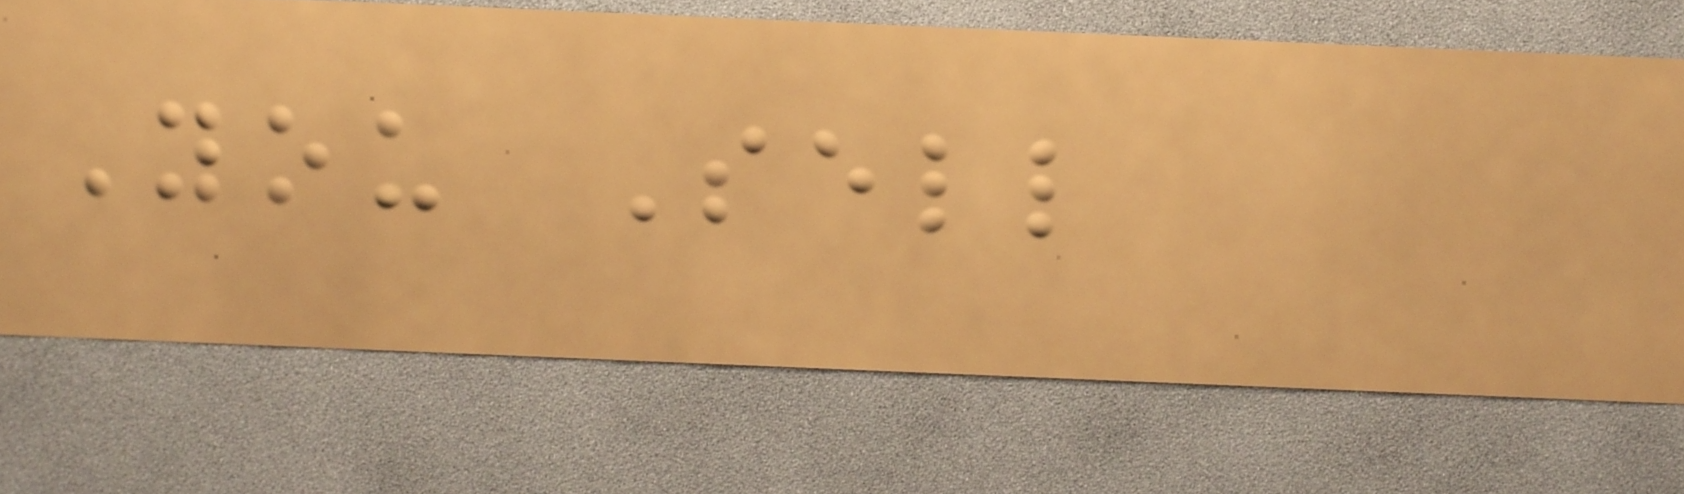You Sell
